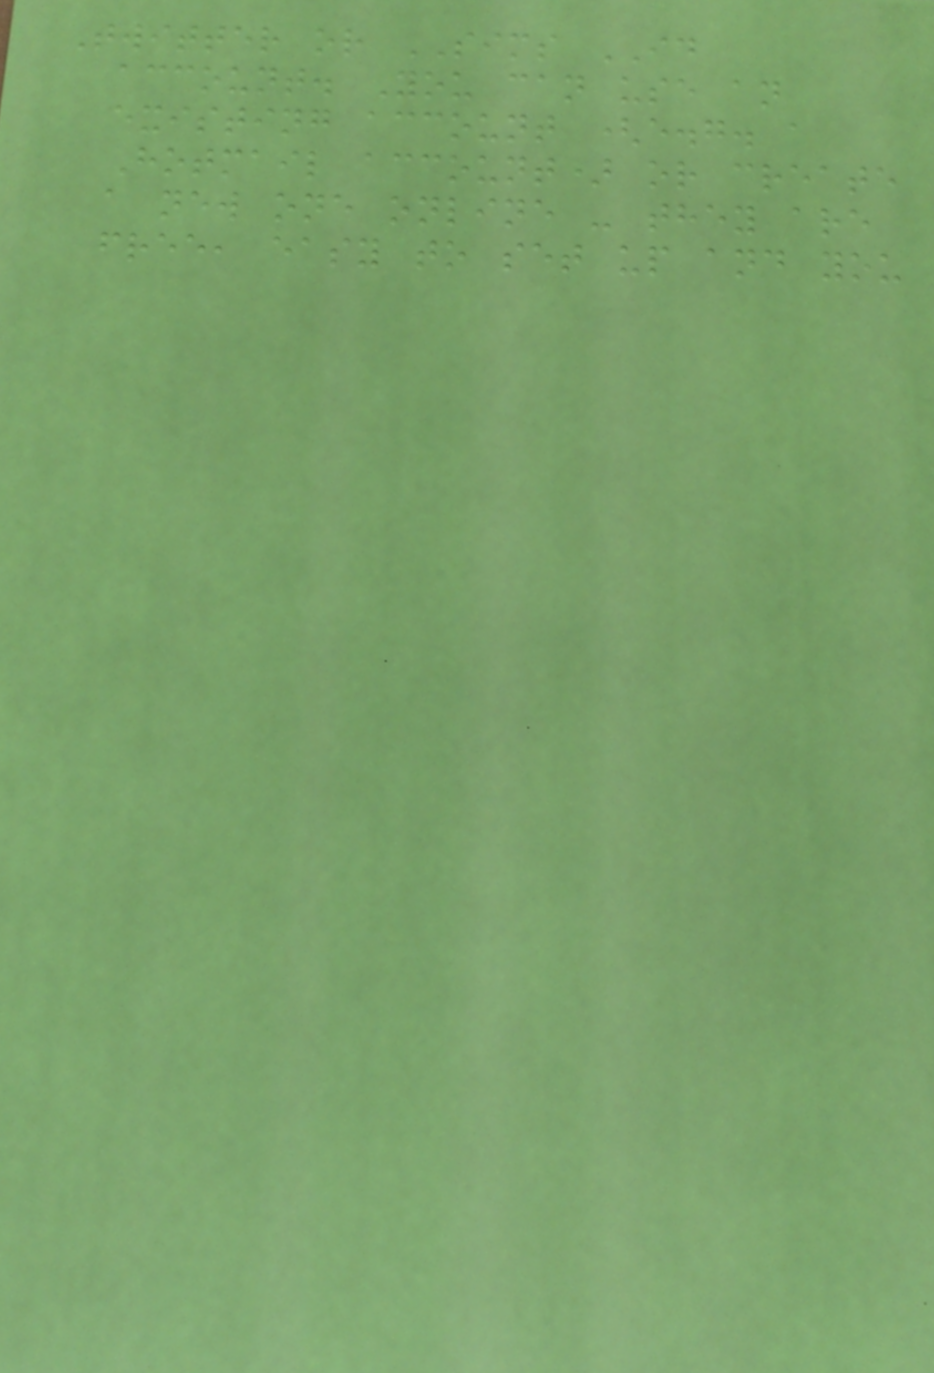Twitter or SIMS ID
account. You can use an
existing account (e.g. a
Hotmail account) or create
a new one online - they are
free, easy to set up and you
